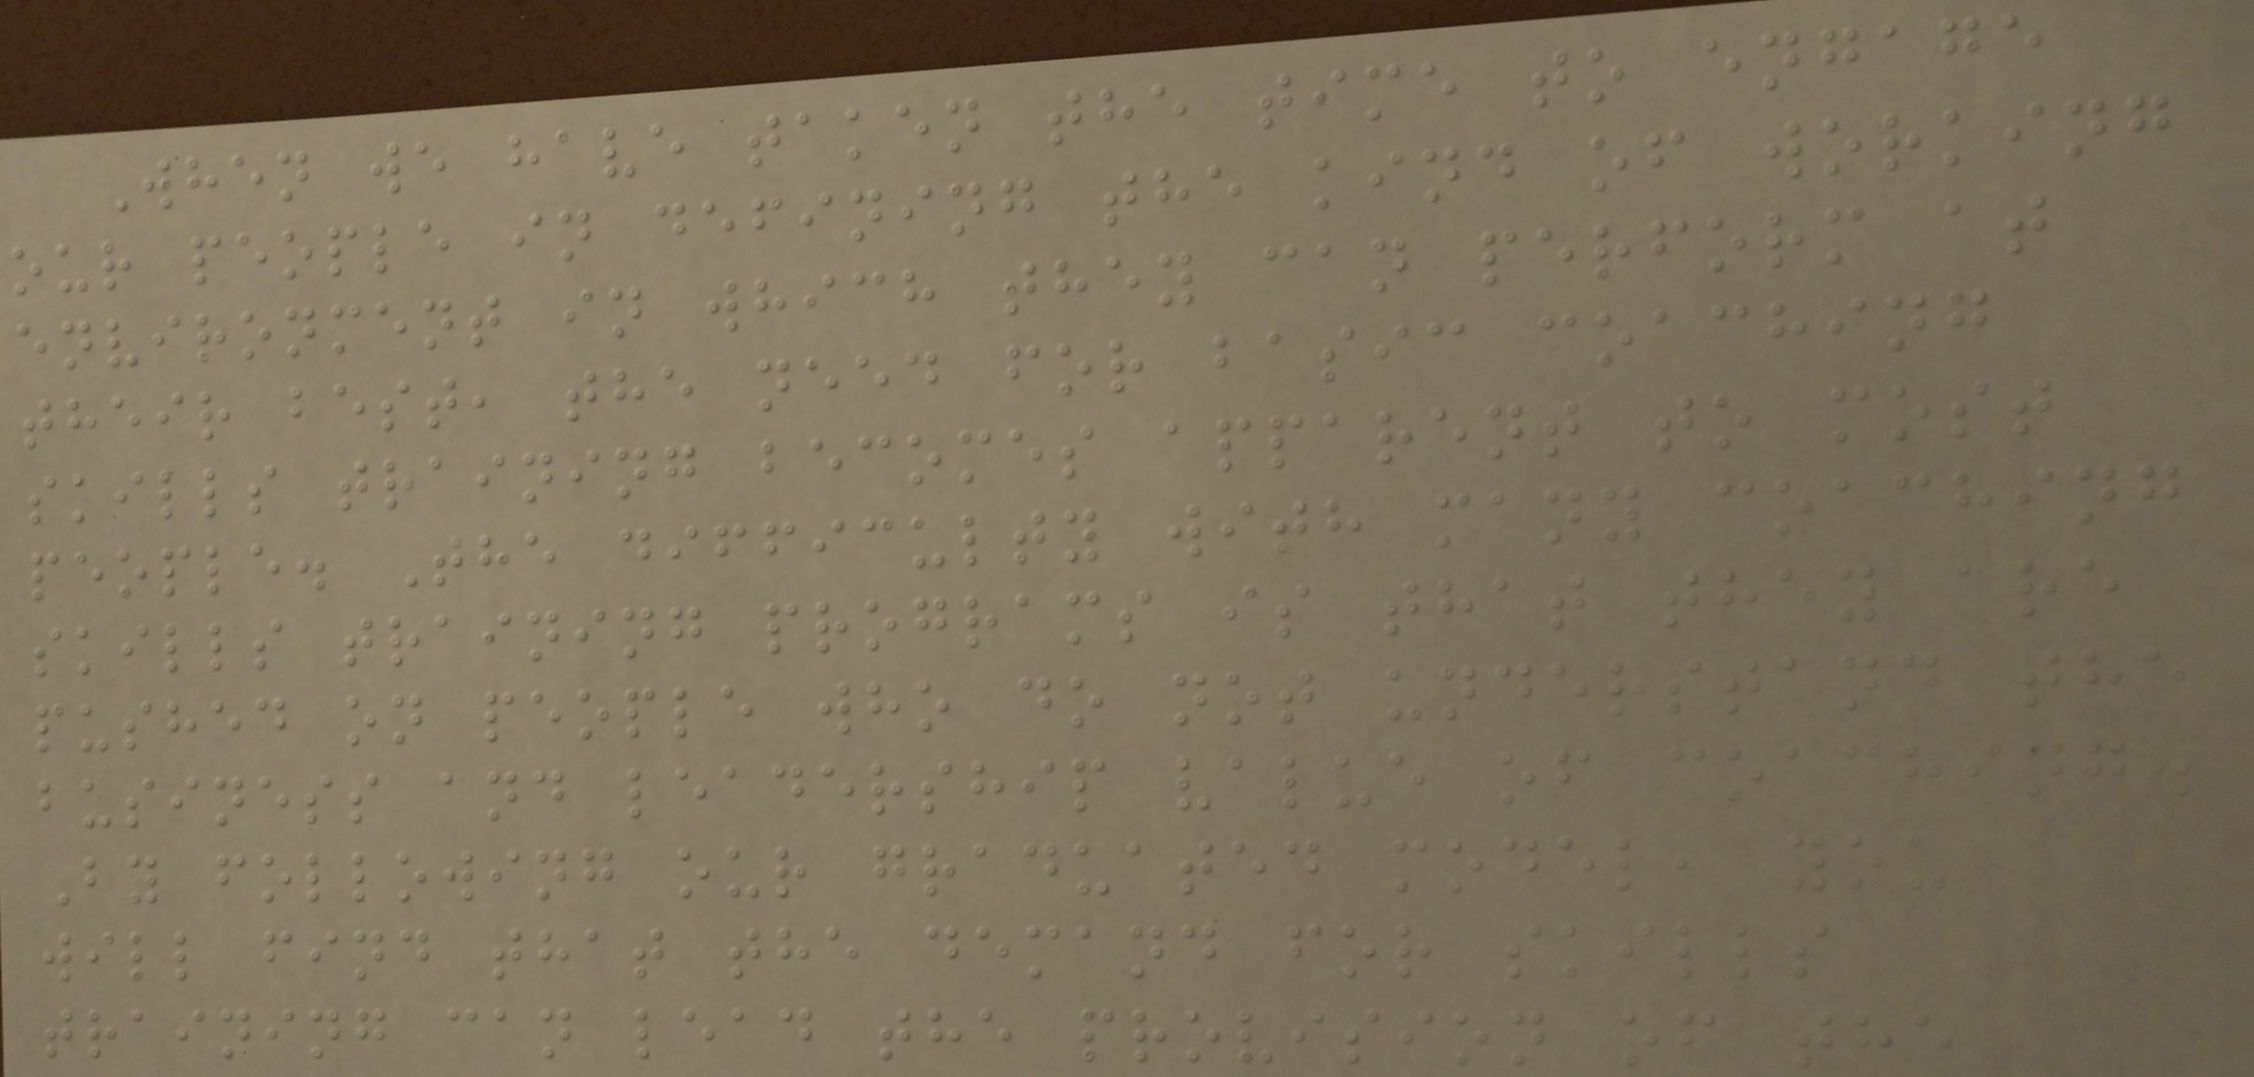When we have taken the time to engage
our people in defining the kind of working
environment in which they can perform at
their best, the need for basic coaching
skills training becomes apparent to most
people. The difficulty with many coaching
skills training programs is that they are
pushed on people who do not understand the
business and leadership value of coaching.
By following our graduated model, you
will find that the demand for skills
training can lead the provision of the
